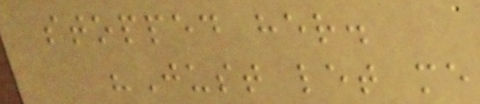stopped her.
"Just let me
